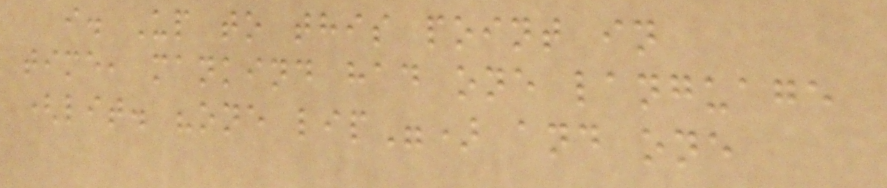i. Up to this point in
time, mankind had one language
(lit. "one lip") and one
